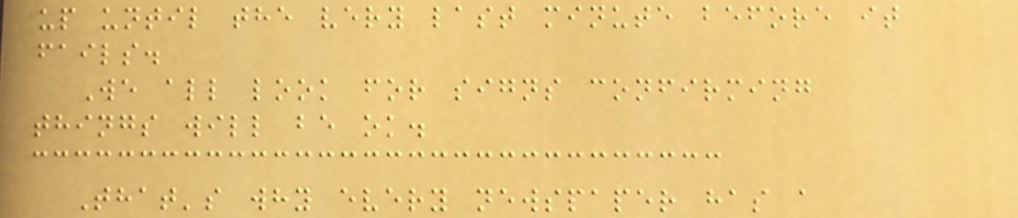up until the very last minute before it
fails.
We all look for signs confirming
things will be ok.
That's why every newspaper has a
